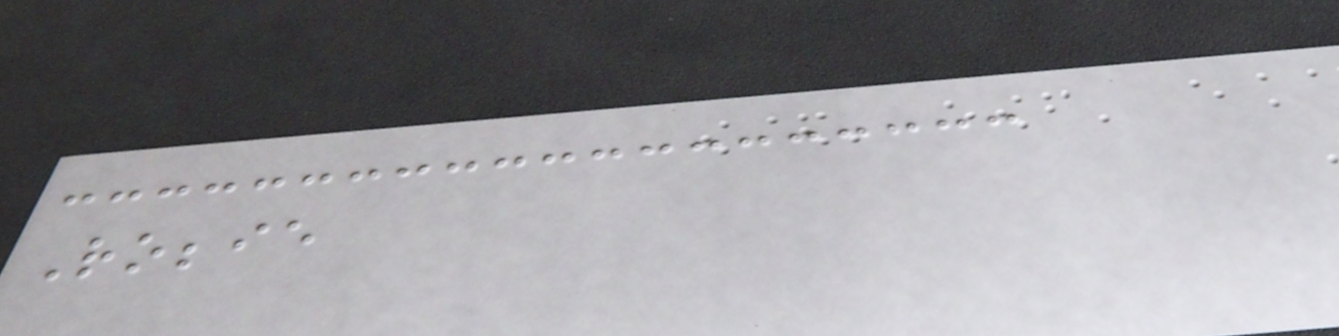Robbie
